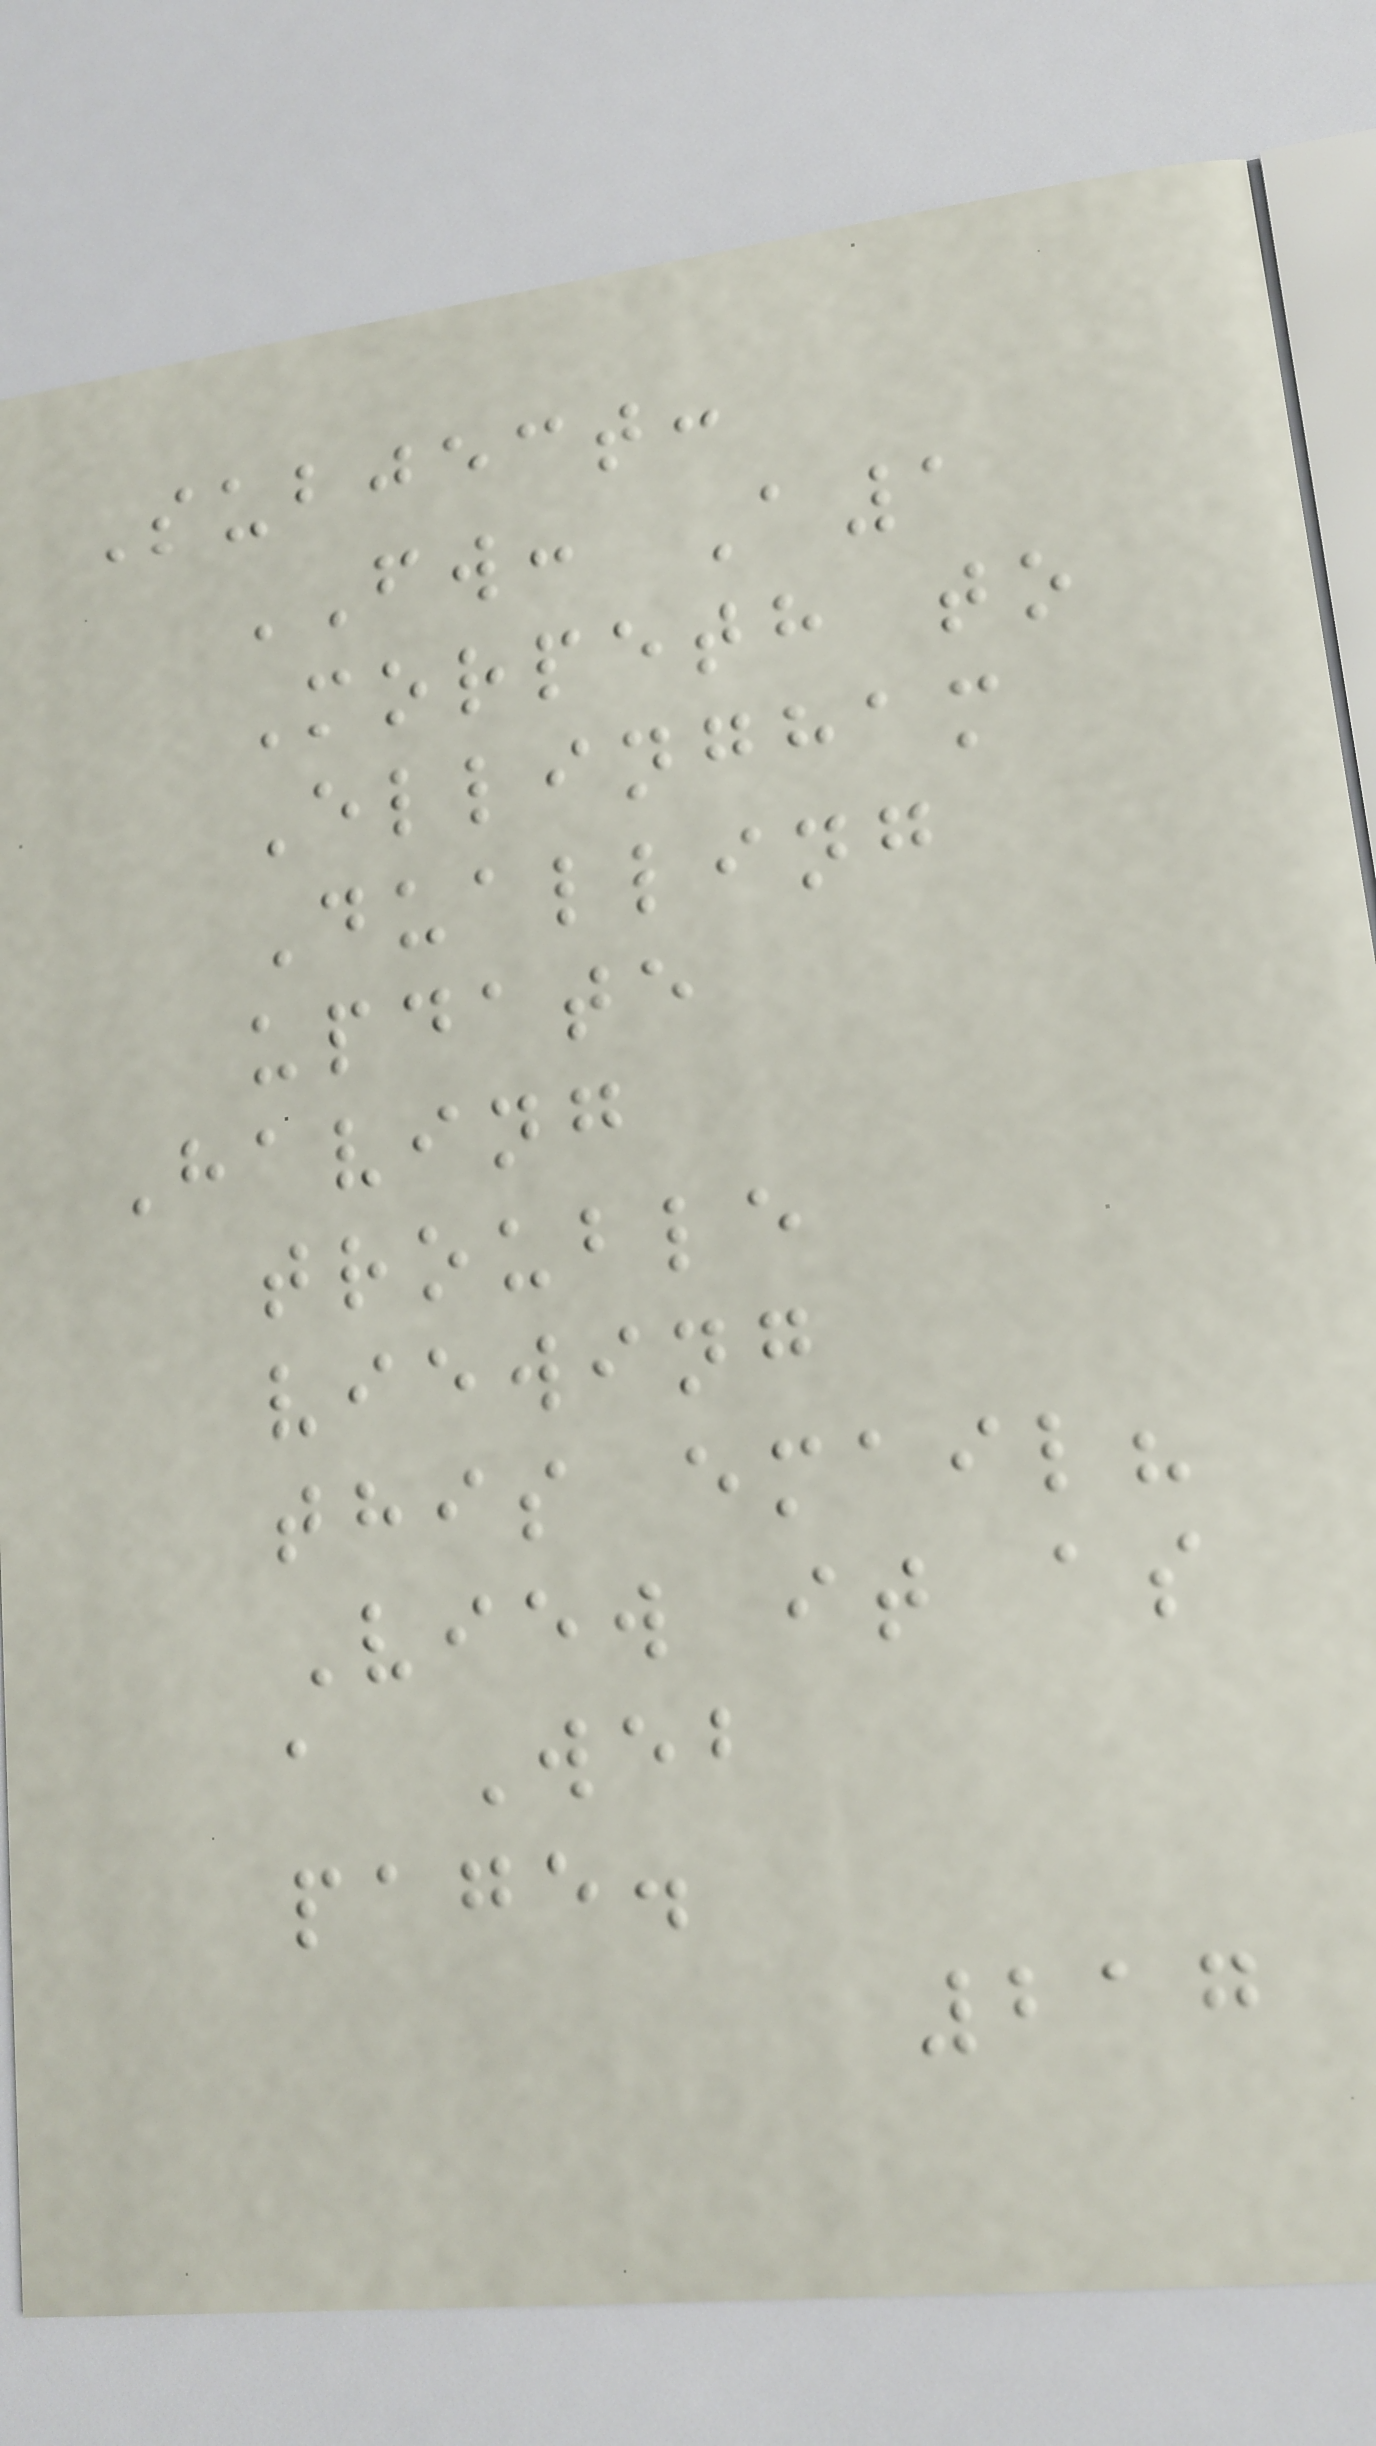Subject:
FW: A1
Morpeth to
Ellingham
Dualling
update
Having
trouble
viewing
this email?
View it as
a Web
page.
217
